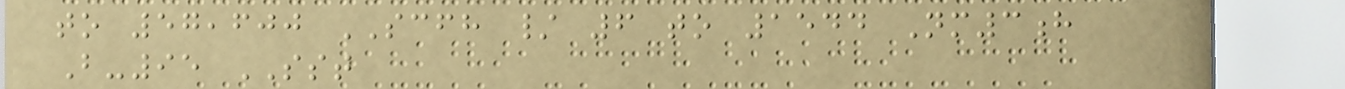to 57,600 SCFH / 6 to 1544 Nm3h
B-95 SST
